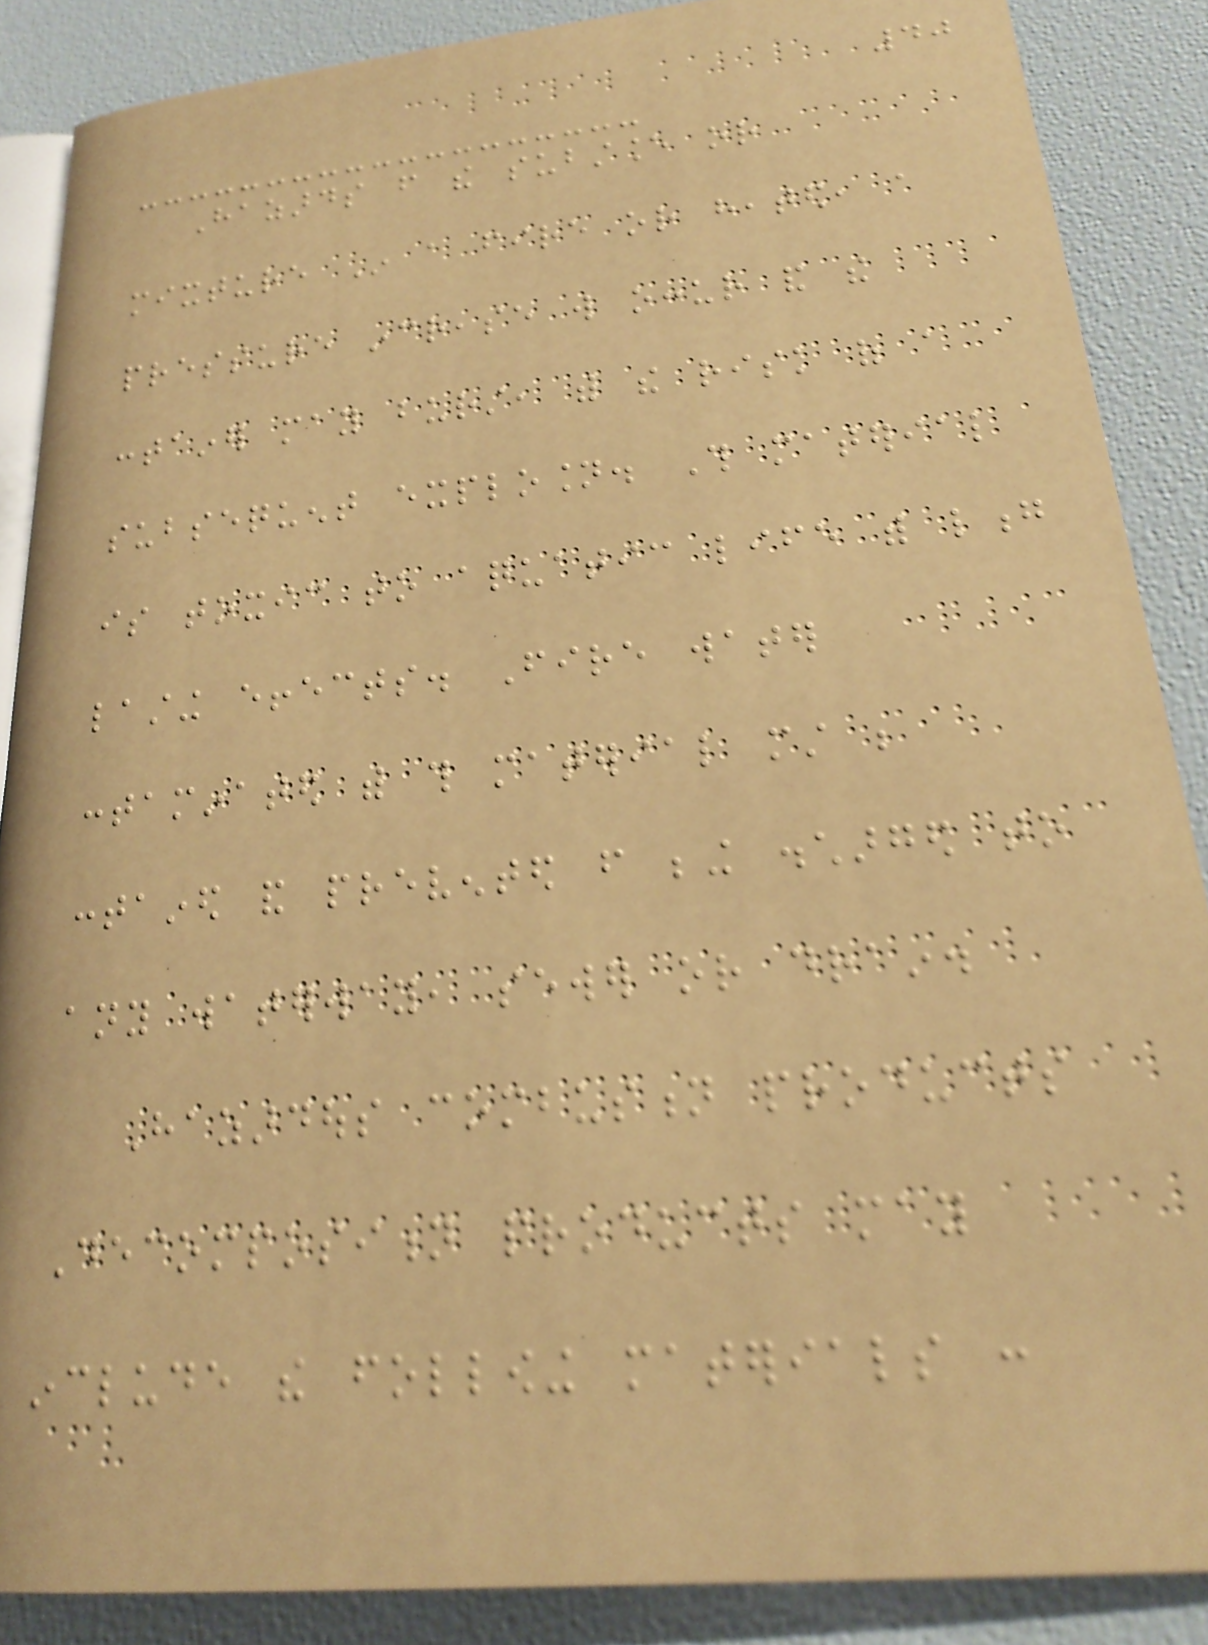40
Hazards from the substance or
mixture In a fire or heated, a
pressure increase will occur and the
container may burst, with the risk of a
subsequent explosion. This material
is toxic to aquatic life with long
lasting effects. Fire water
contaminated with this material must be
contained and prevented from being discharged to
any waterway, sewer or drain.
Hazardous combustion products
Decomposition products may
include the following materials :
